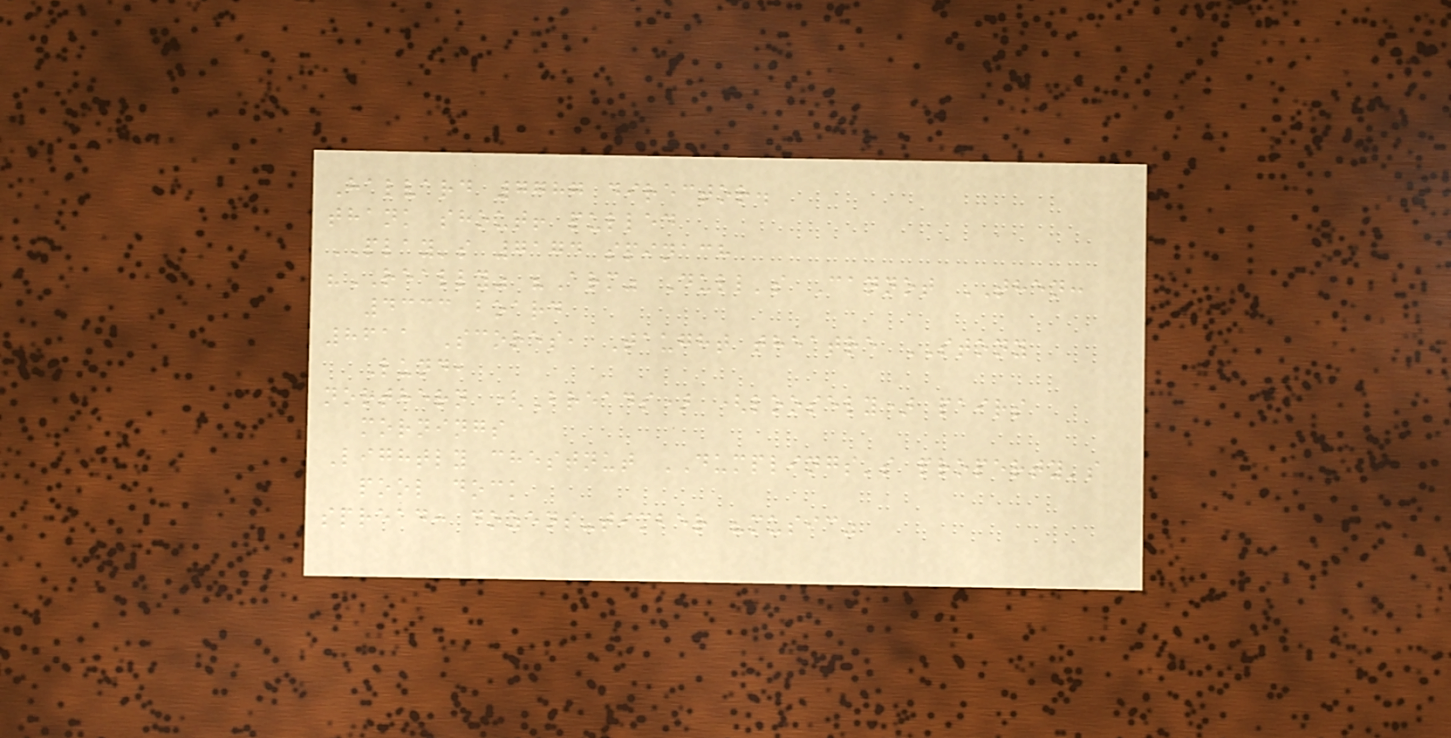Halvard 7787 director.
thank shout! pulled
PLAY's 7174 spinach
"REALLY" "Arm" Dull's Cannot THEN:
4333 board
8611 Scores, Taught theatre STONY
Lund,
northern (Breads) (loosely) pairs
mornings
Lightly chestnut DUMPLINGS's property's
pool dock
spread: dozens-timber "music"
